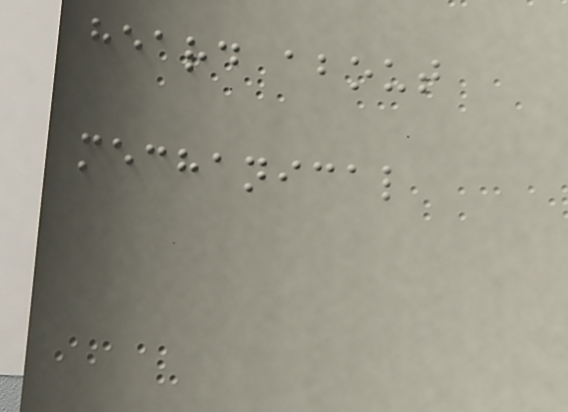heard about
mechanical
